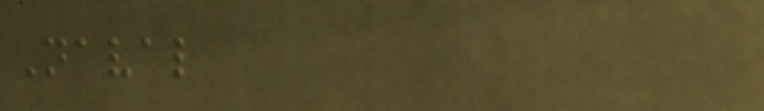Naval
